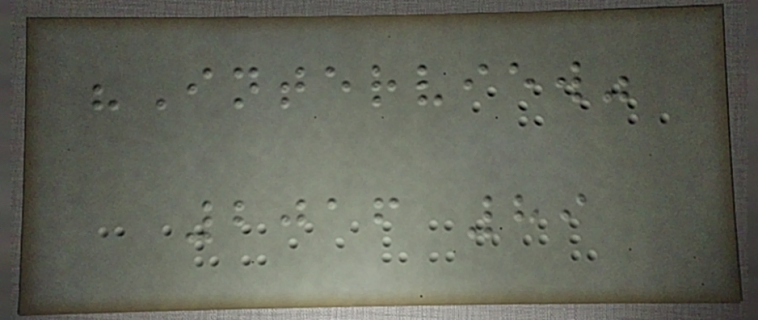"Interview"
2016 89
